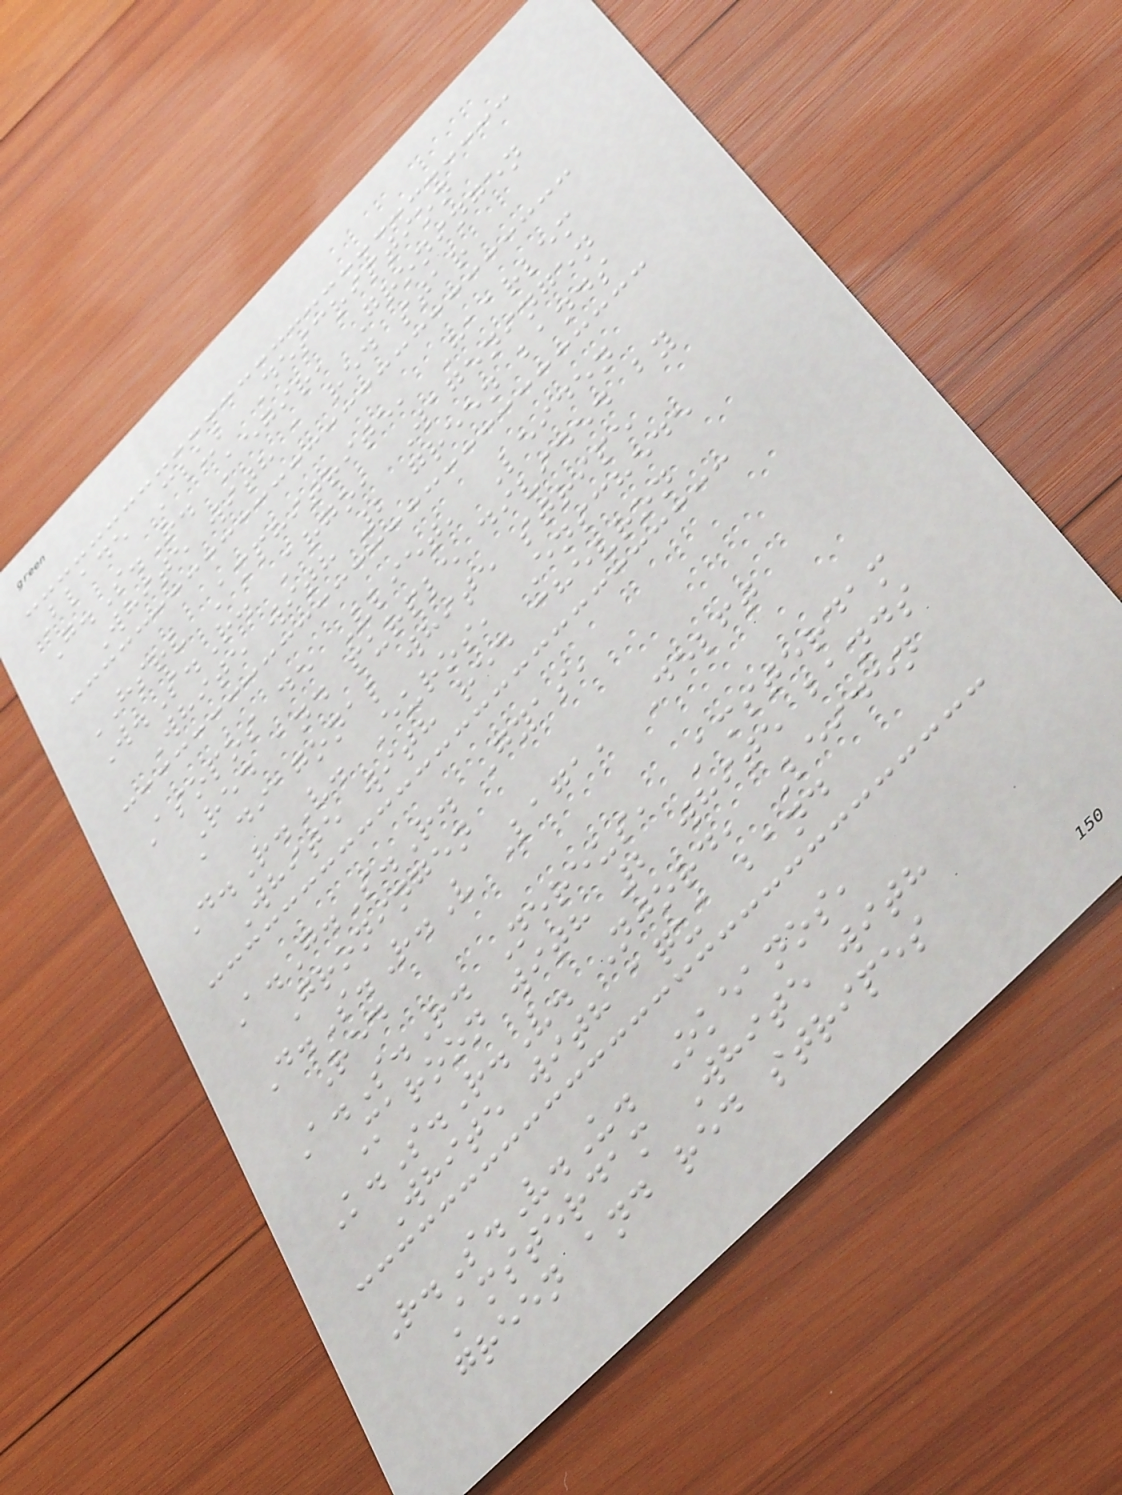Blade Club Description
G.S.R. Aegir, Groningen
White with a red star
HSRV Amphitrite, Haarlem
W.S.R. Argo, Wageningen
White with 2 green bands
Asopos de Vliet, Leiden
Red and purple divided by
a diagonal white stripe
D.R.V. Euros, Enschede
White with red chevron
A.G.S.R. Gyas,
Groningen
D.S.R.V Laga, Delft
Red
A.S.R. Nereus, Amsterdam
Maroon with 2 white bands
K.S.R.V. Njord, Leiden
White with aqua band
R.S.V.U. Okeanos,
Amsterdam White with
green and red stripes
